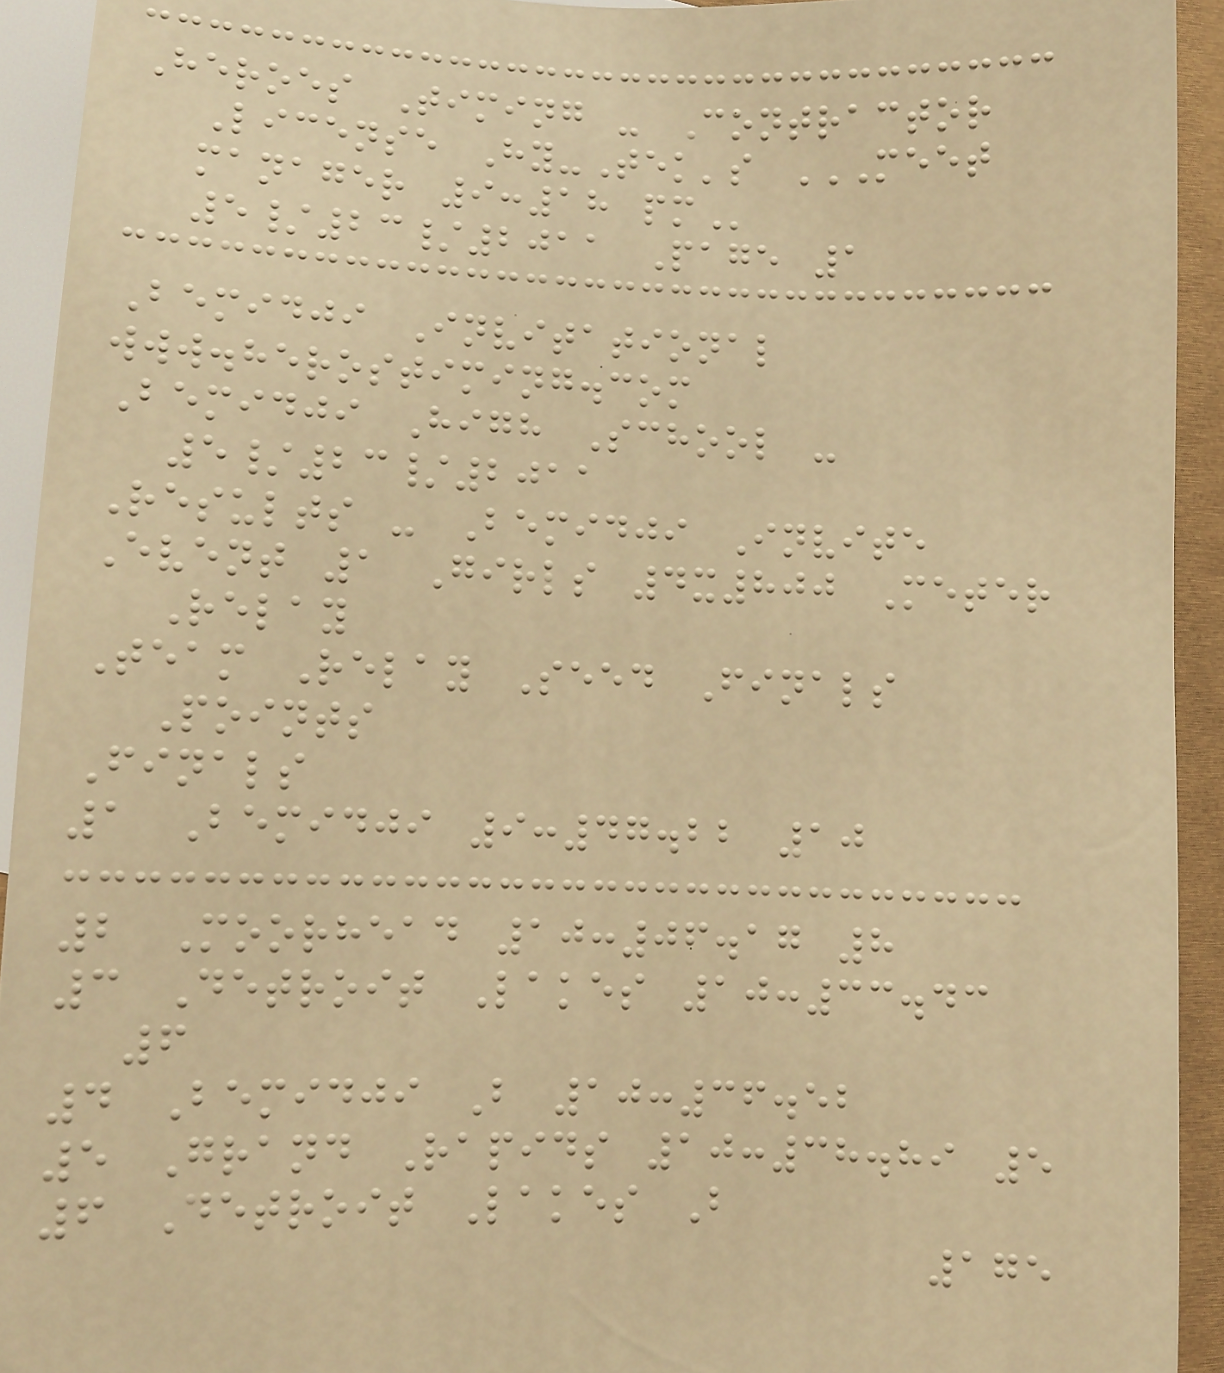Heroes Timing - Contractor
License Hy-Tek's MEET
MANAGER 9:18 PM
5/23/2011 Page 1
Bemidji Invitational
www.herostiming.com
Bemidji High School -
5/23/2011
Results - Bemidji Invite
Event 1 Girls 4x800 Meter
Relay
Team Relay Seed Finals
Points
Finals
1 Bemidji 9:47.22 10
2 Moorhead 10:06.17 8
3 Detroit Lakes 10:33.43
6
4 Bemidji B 10:36.52
5 Grand Rapids 10:38.89 5
6 Detroit Lakes B
175
